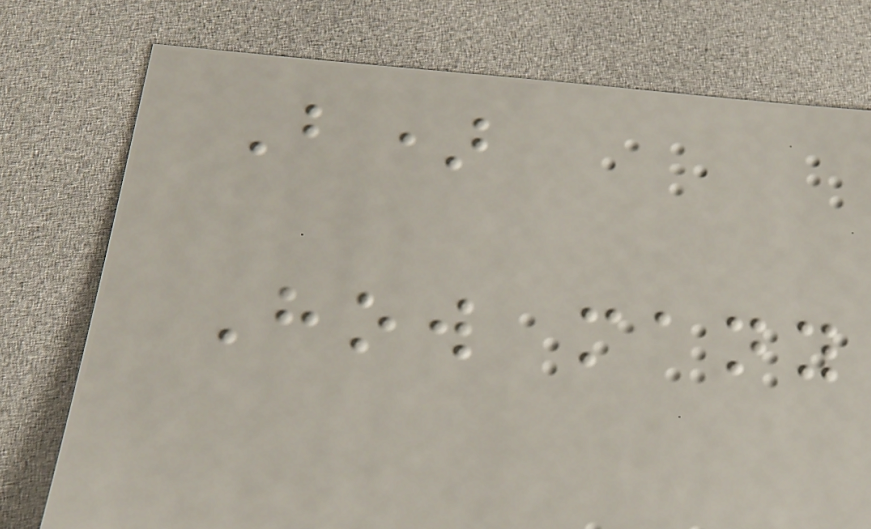B)
How many
